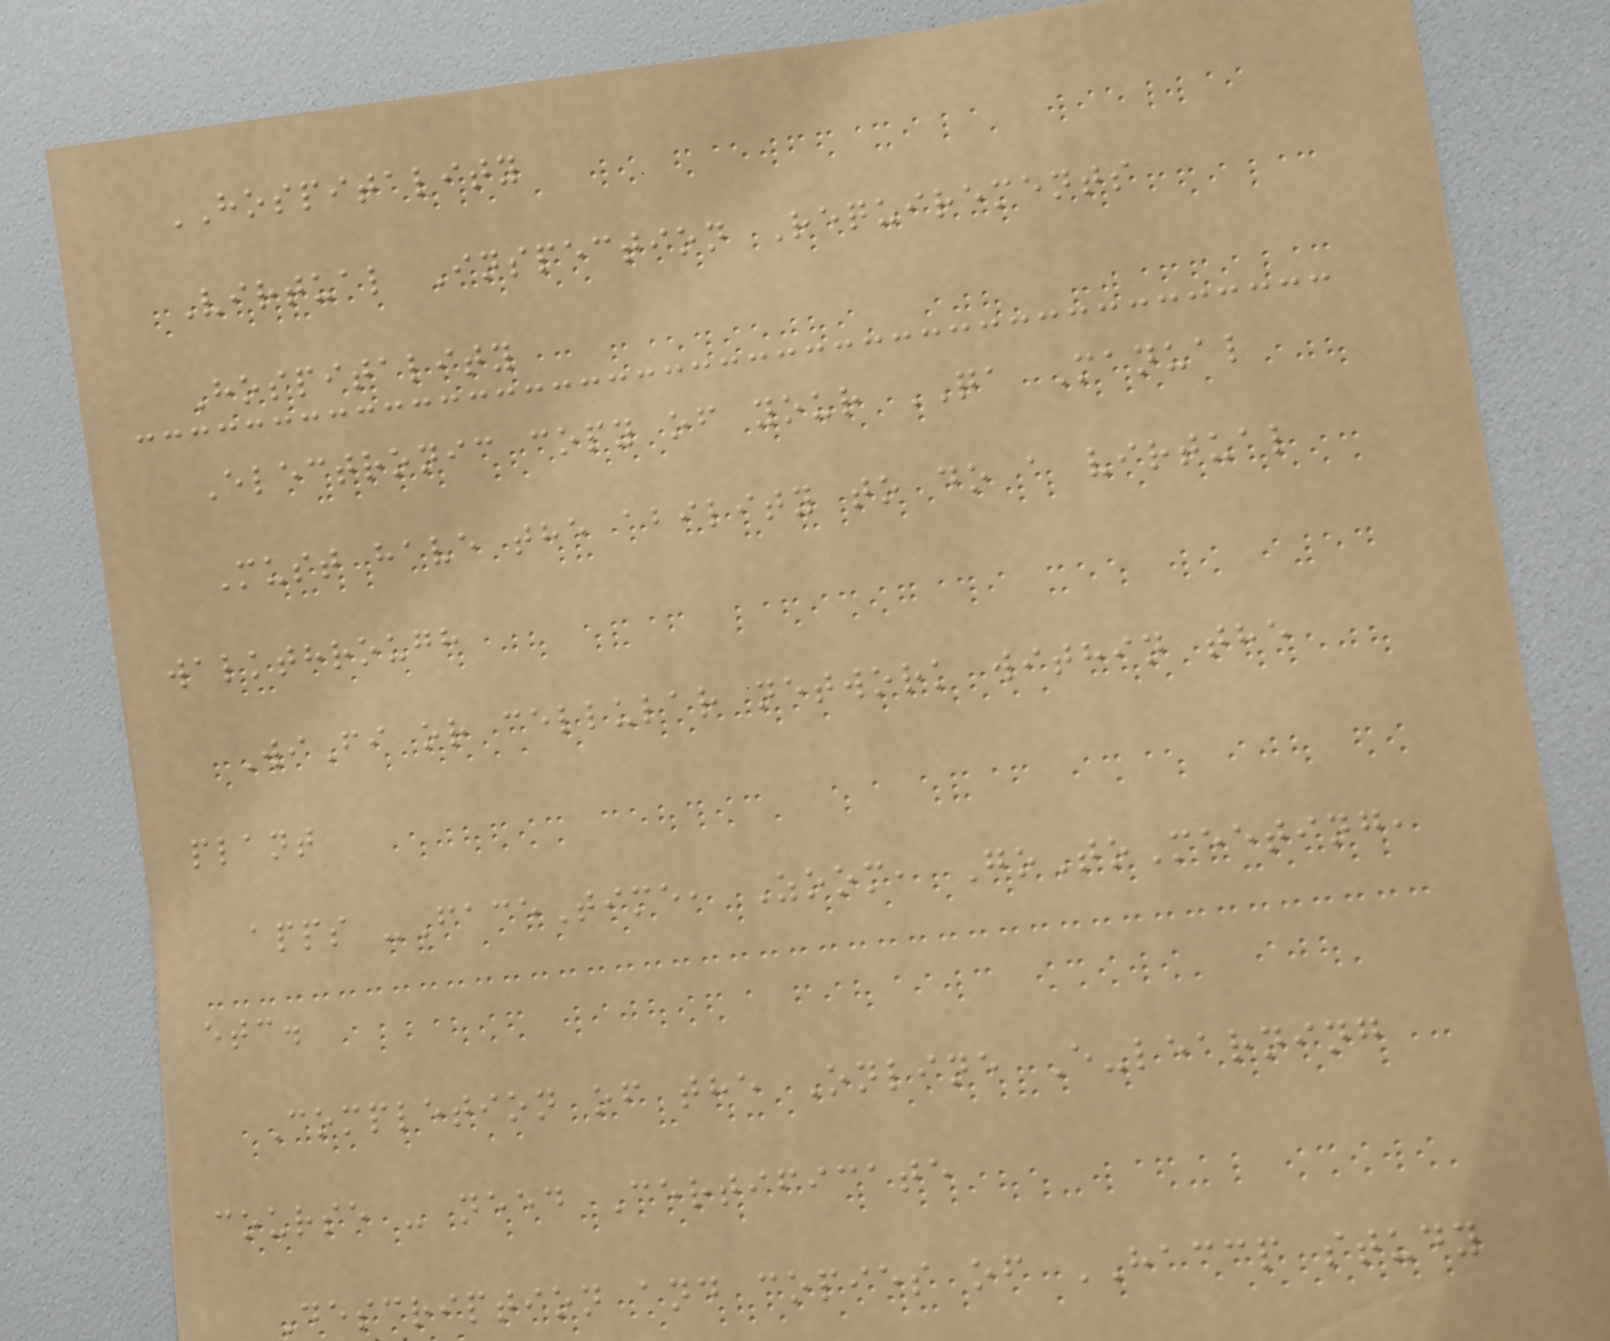HOSPITALITY
Virtual Inspection Requirements
Hospitality
Electronic copy of your QA Manual
Must have the ability to do a virtual
walkthrough
WiFi or cellular network within the
plant
apps -FaceTime, Zoom, GoToMeeting,
etc.
Completion of the Online E-learning
course - need Certificate
Description and copies of HACCP study
